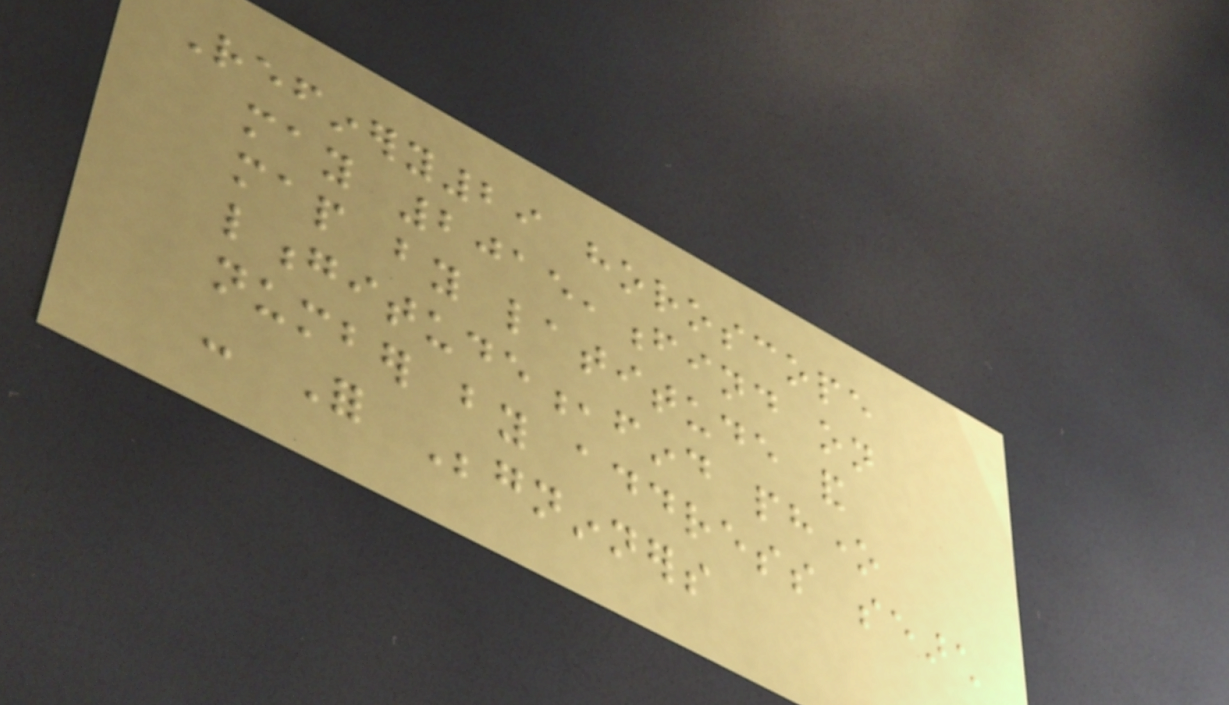Refinery29 horoscope
may 2015,find on
map by latitude and
longitude,find phone
number by address search
- For Begninners
